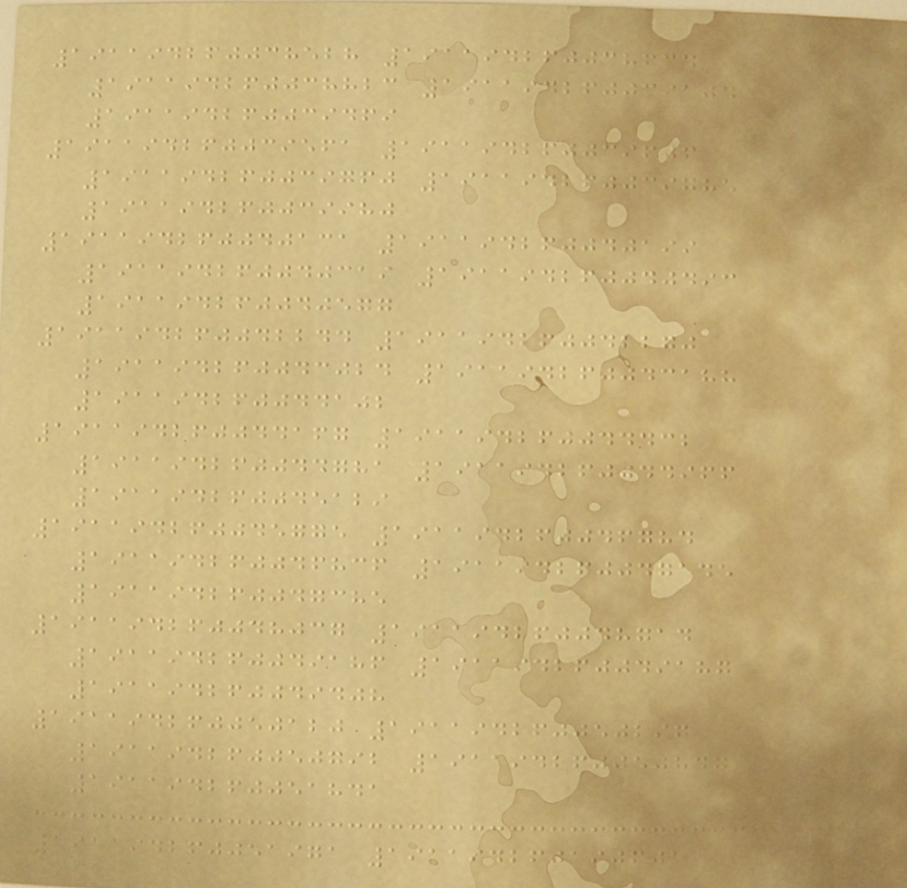191194260038528 191194260038634
191194260038823 191194260039104
191194260039469
191194260039561 191194260039606
191194260039760 191194260039785
191194260039980
191194260040131 191194260040199
191194260040319 191194260040493
191194260040577
191194260042244 191194260042270
191194260043024 191194260043188
191194260044102
191194260044167 191194260044432
191194260044781 191194260044966
191194260045129
191194260045775 191194260046784
191194260046836 191194260047145
191194260047385
191194260048037 191194260048714
191194260049186 191194260049187
191194260049408
191194260050120 191194260050297
191194260050792 191194260050847
191194260051841
191194260051971 191194260190601
